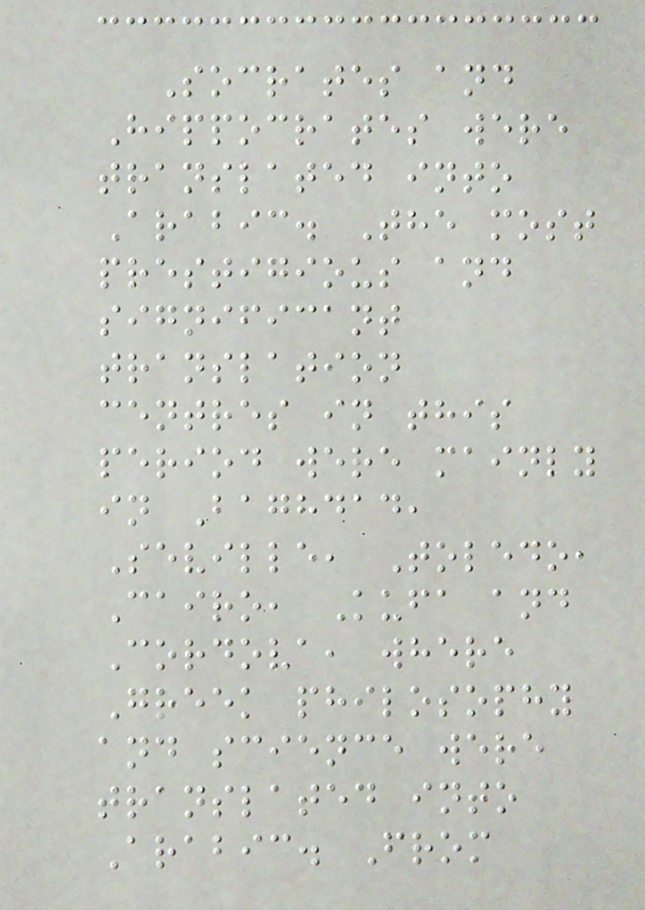Socrates and
Hippocrates were
translated into
Arabic. The most
prestigious and
significant
translation
centres in this
period were mainly
in Baghdad,
Seville, Toledo,
Cairo, Kufa and
Cordova, where
Greek philosophy
and science were
translated into
Arabic. From
